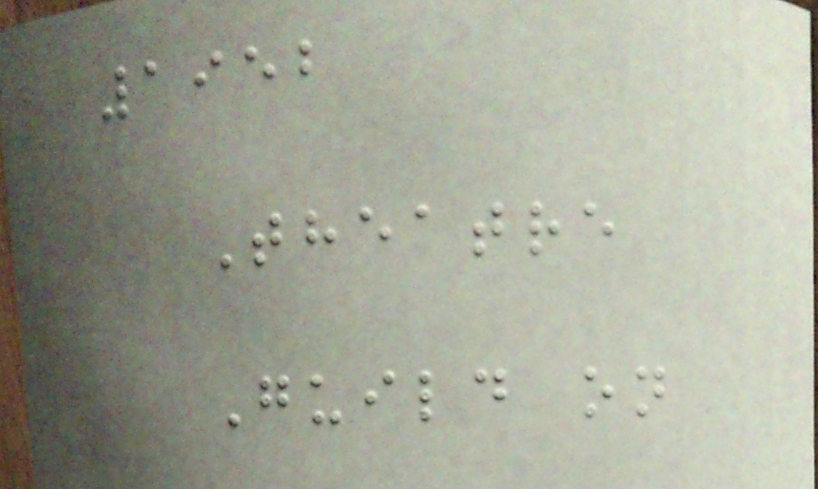1952
Theatre
Guild on
